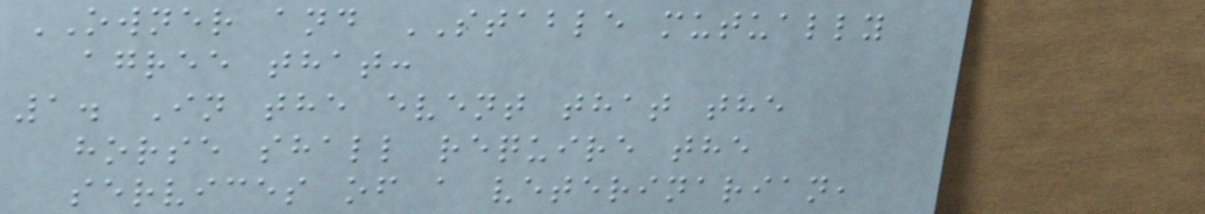OWNER and STABLE mutually
agree that:
1. In the event that the
horse shall require the
services of a veterinarian,
